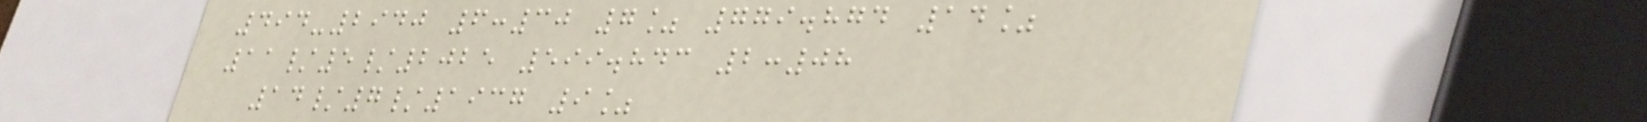494-2940 6:30 7% 779.874 14%
11/5/2025 599.843 2:08
14/7/1937 9%
